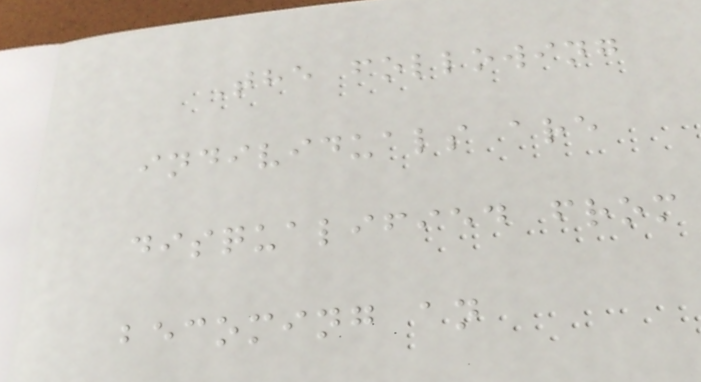The following
individuals are
disqualified from
becoming an
